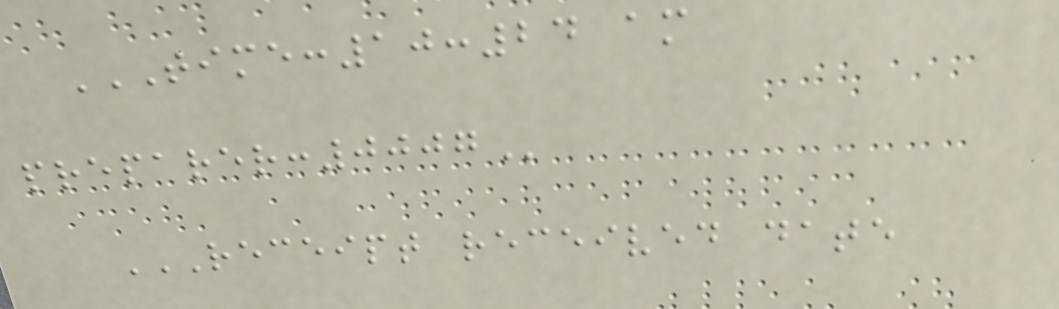TIME:10:24 AM
PREPARER:0007
RECEIPT RECEIVED DATE
